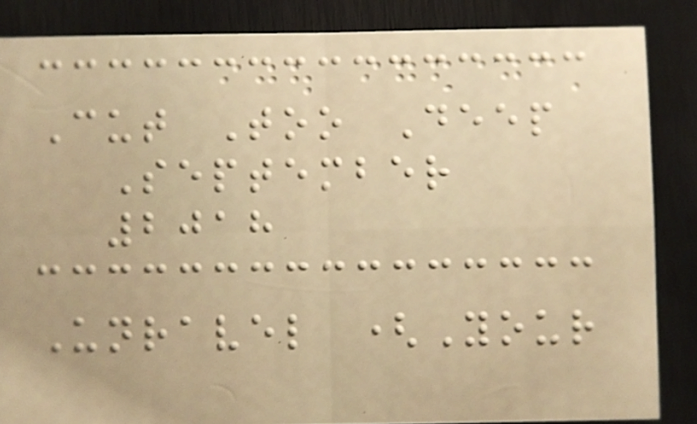Cut Too Deep
September
2018
Unravel (Your
